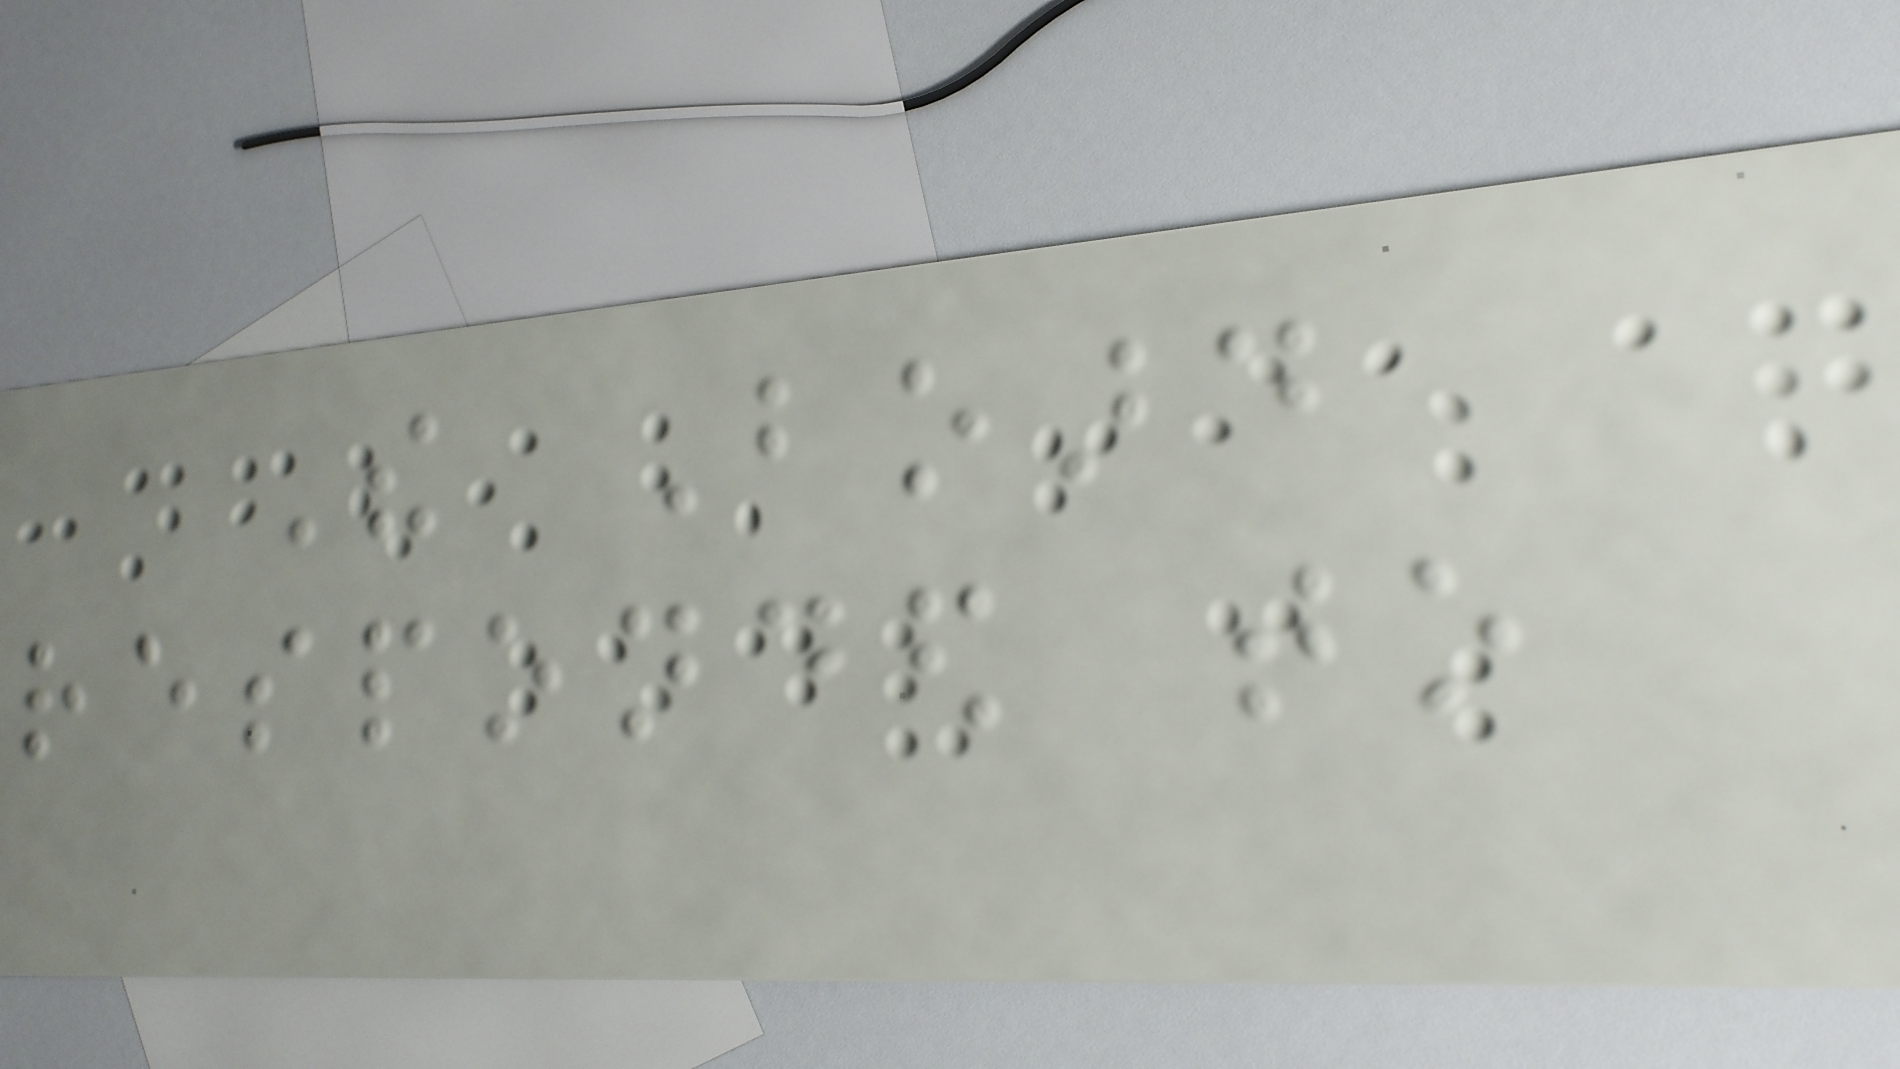The Board
responded to
